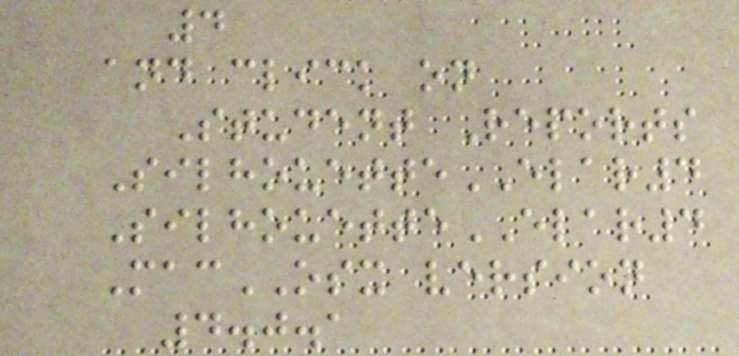4
and click on
Student Reports
SilhouetteELAR4
SilhouetteELAR4
MacOSX version
4.0.1
